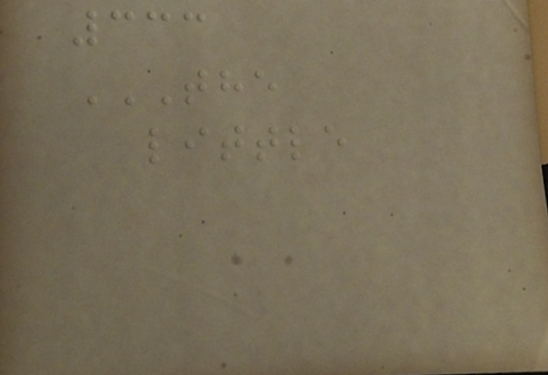333
THE
LITTLE
